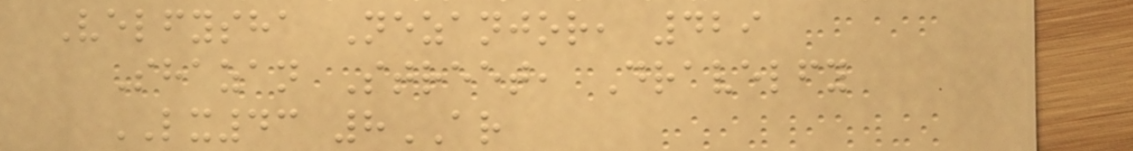Velfysha Nezanjor, 429
Shazan Street, Dravelfy
LX43 8AR
